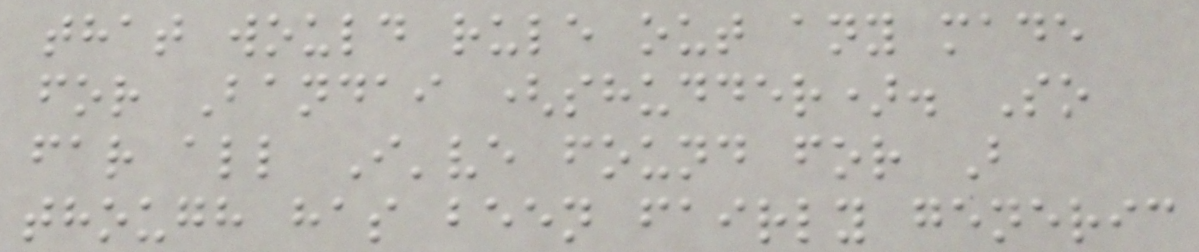that would rule out any made
for Bandai (shudder). So
far all I've found for B
though has been fairly generic
